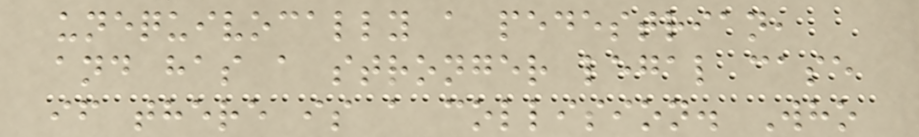unequivocally a pedestrian,
and has a stronger legal case
if there is a collision. Who
